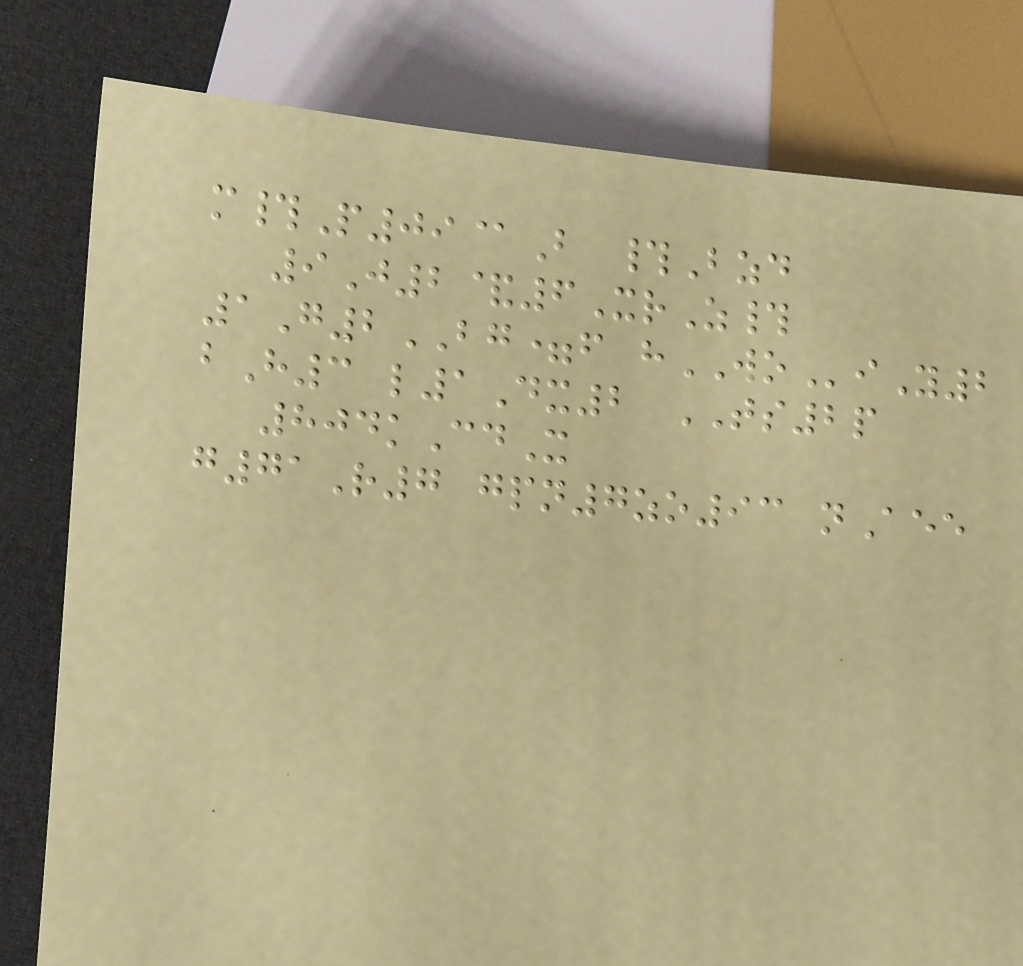m#P09@B #Bzd
9J2&6XrZ#
1G2BG=f hWOiY2
bH3 l1Dx2 TS2p
804kCdX
g71R7 gpn7zo93 nAee
